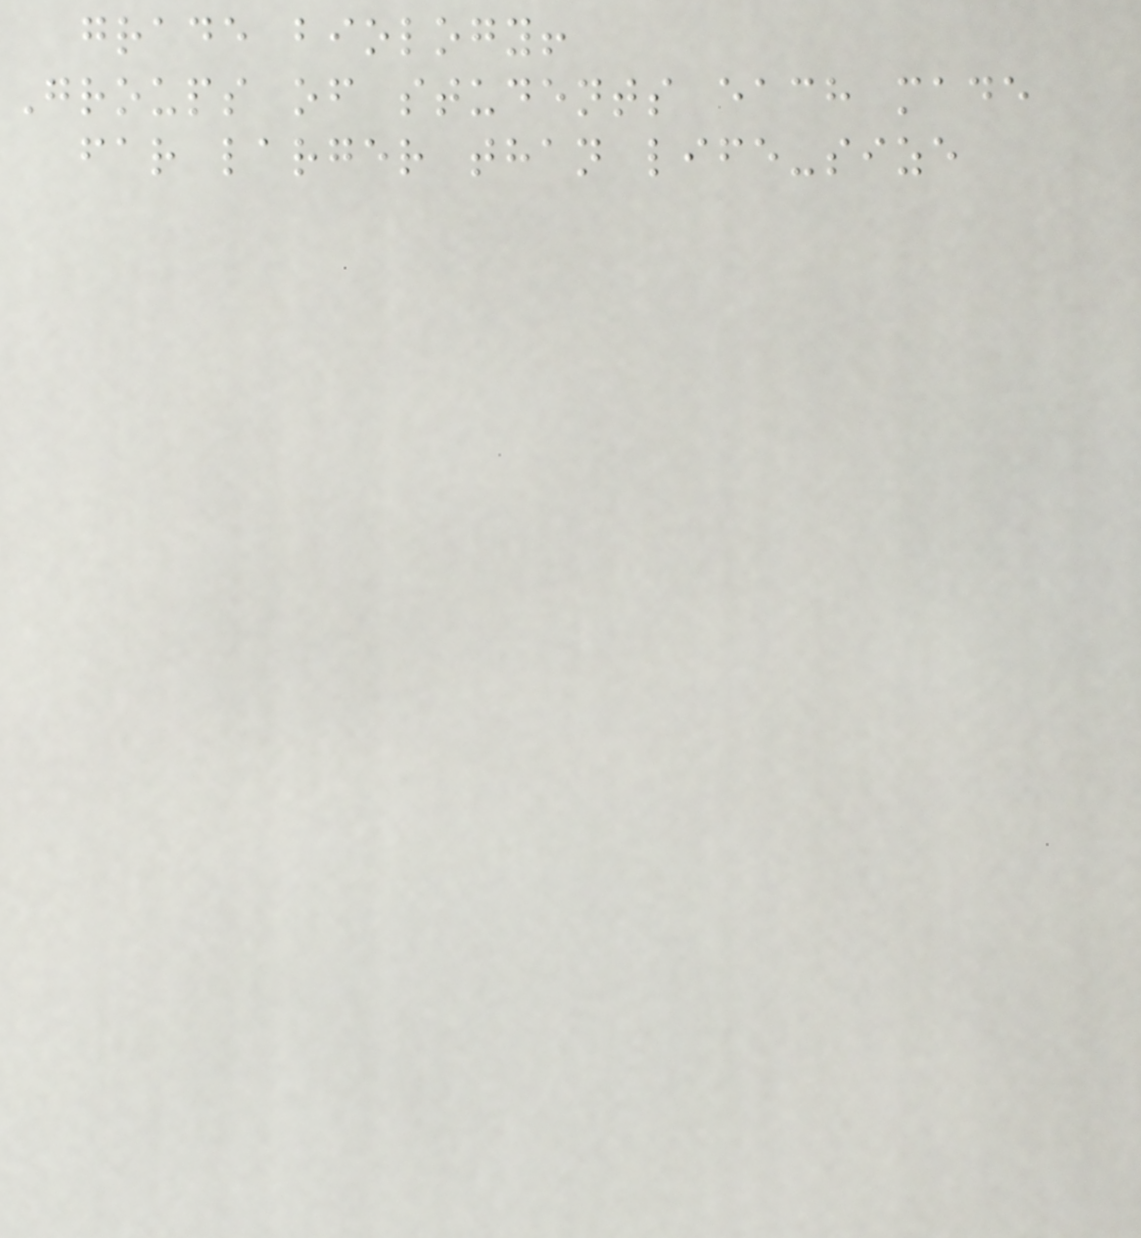grade biology!
Groups of students each made
far larger than life-size
